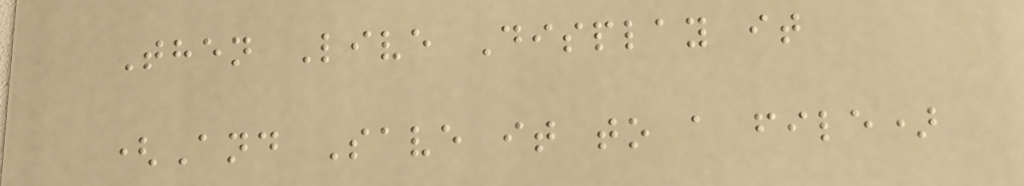Then Live Display it
(And Save it to a file)
